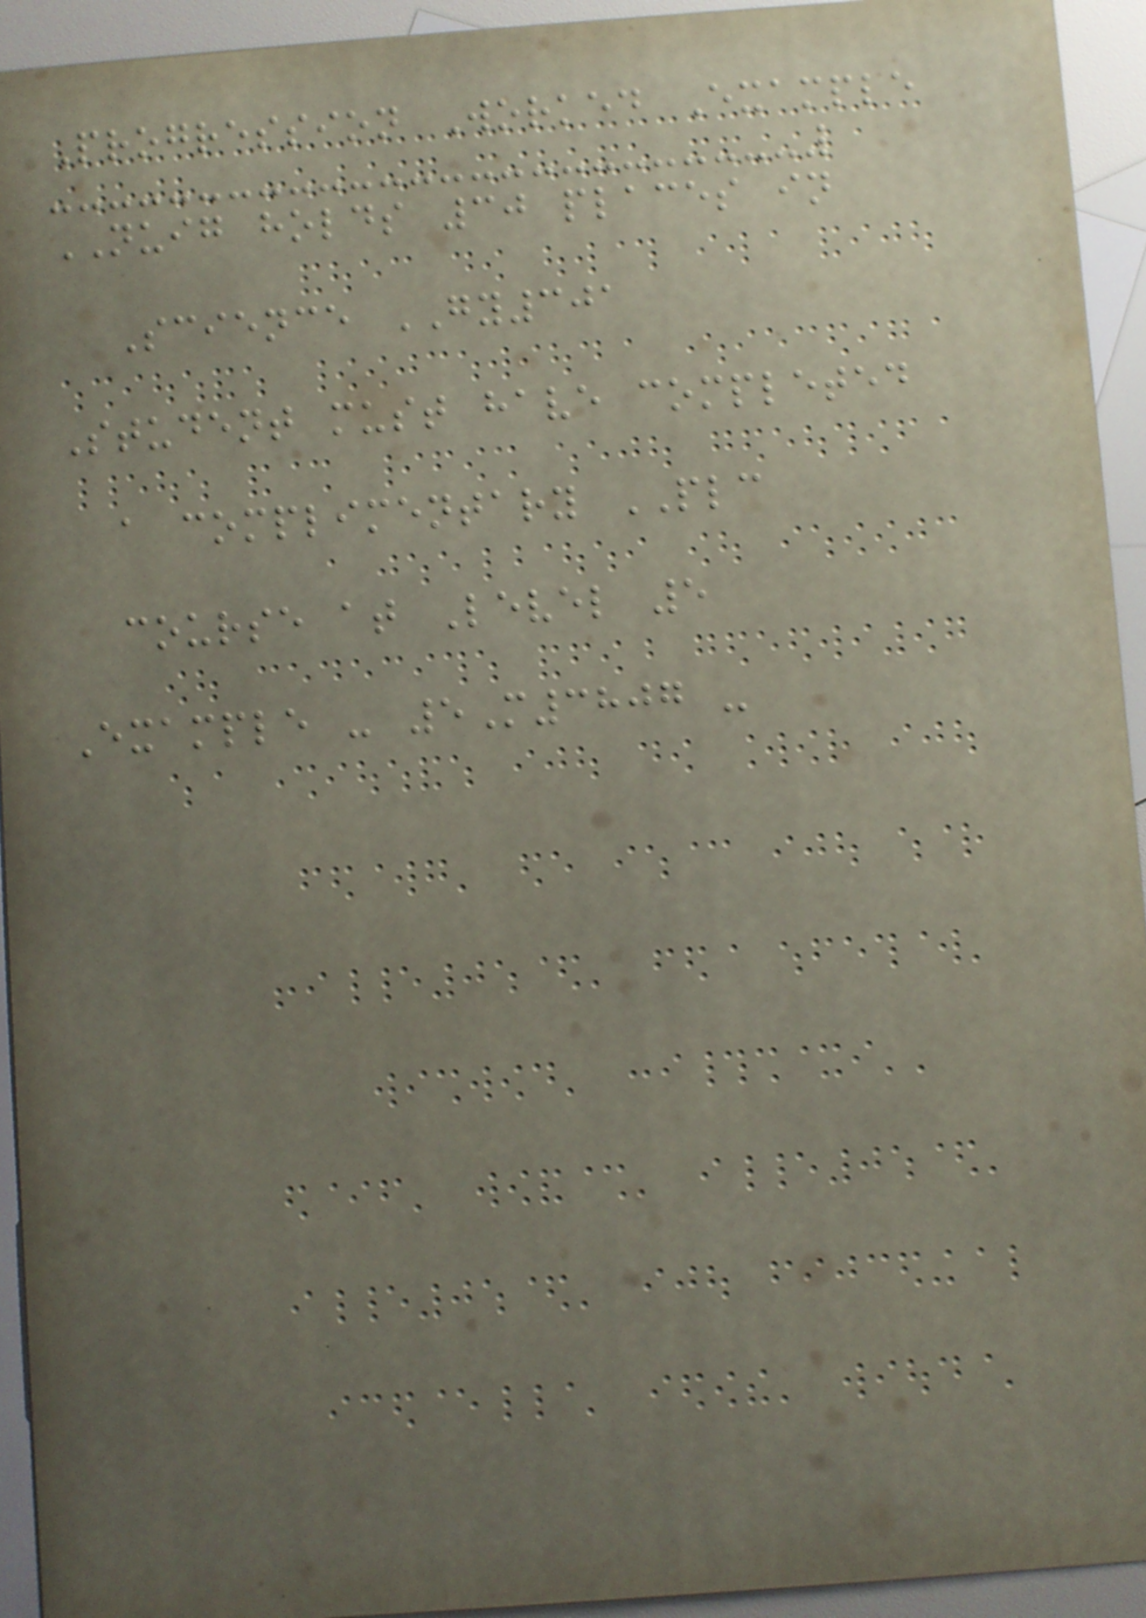Progression Worked Example
NUIG holds 30 places in
Science GY301
Student must have completed
a complimentary PLC
course at Level 5
Example - 5M3807 -
